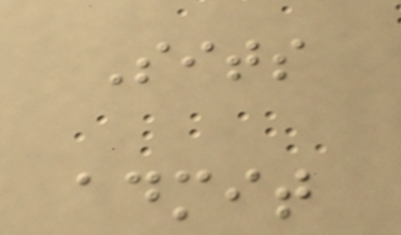Sits
admit
